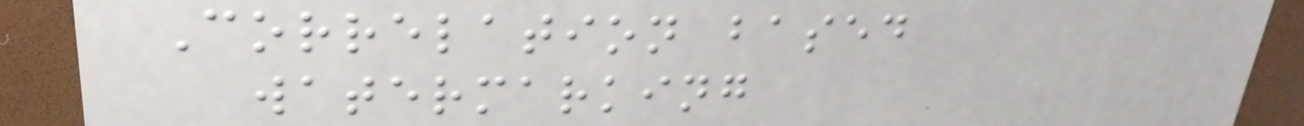Correlation based
watermarking
